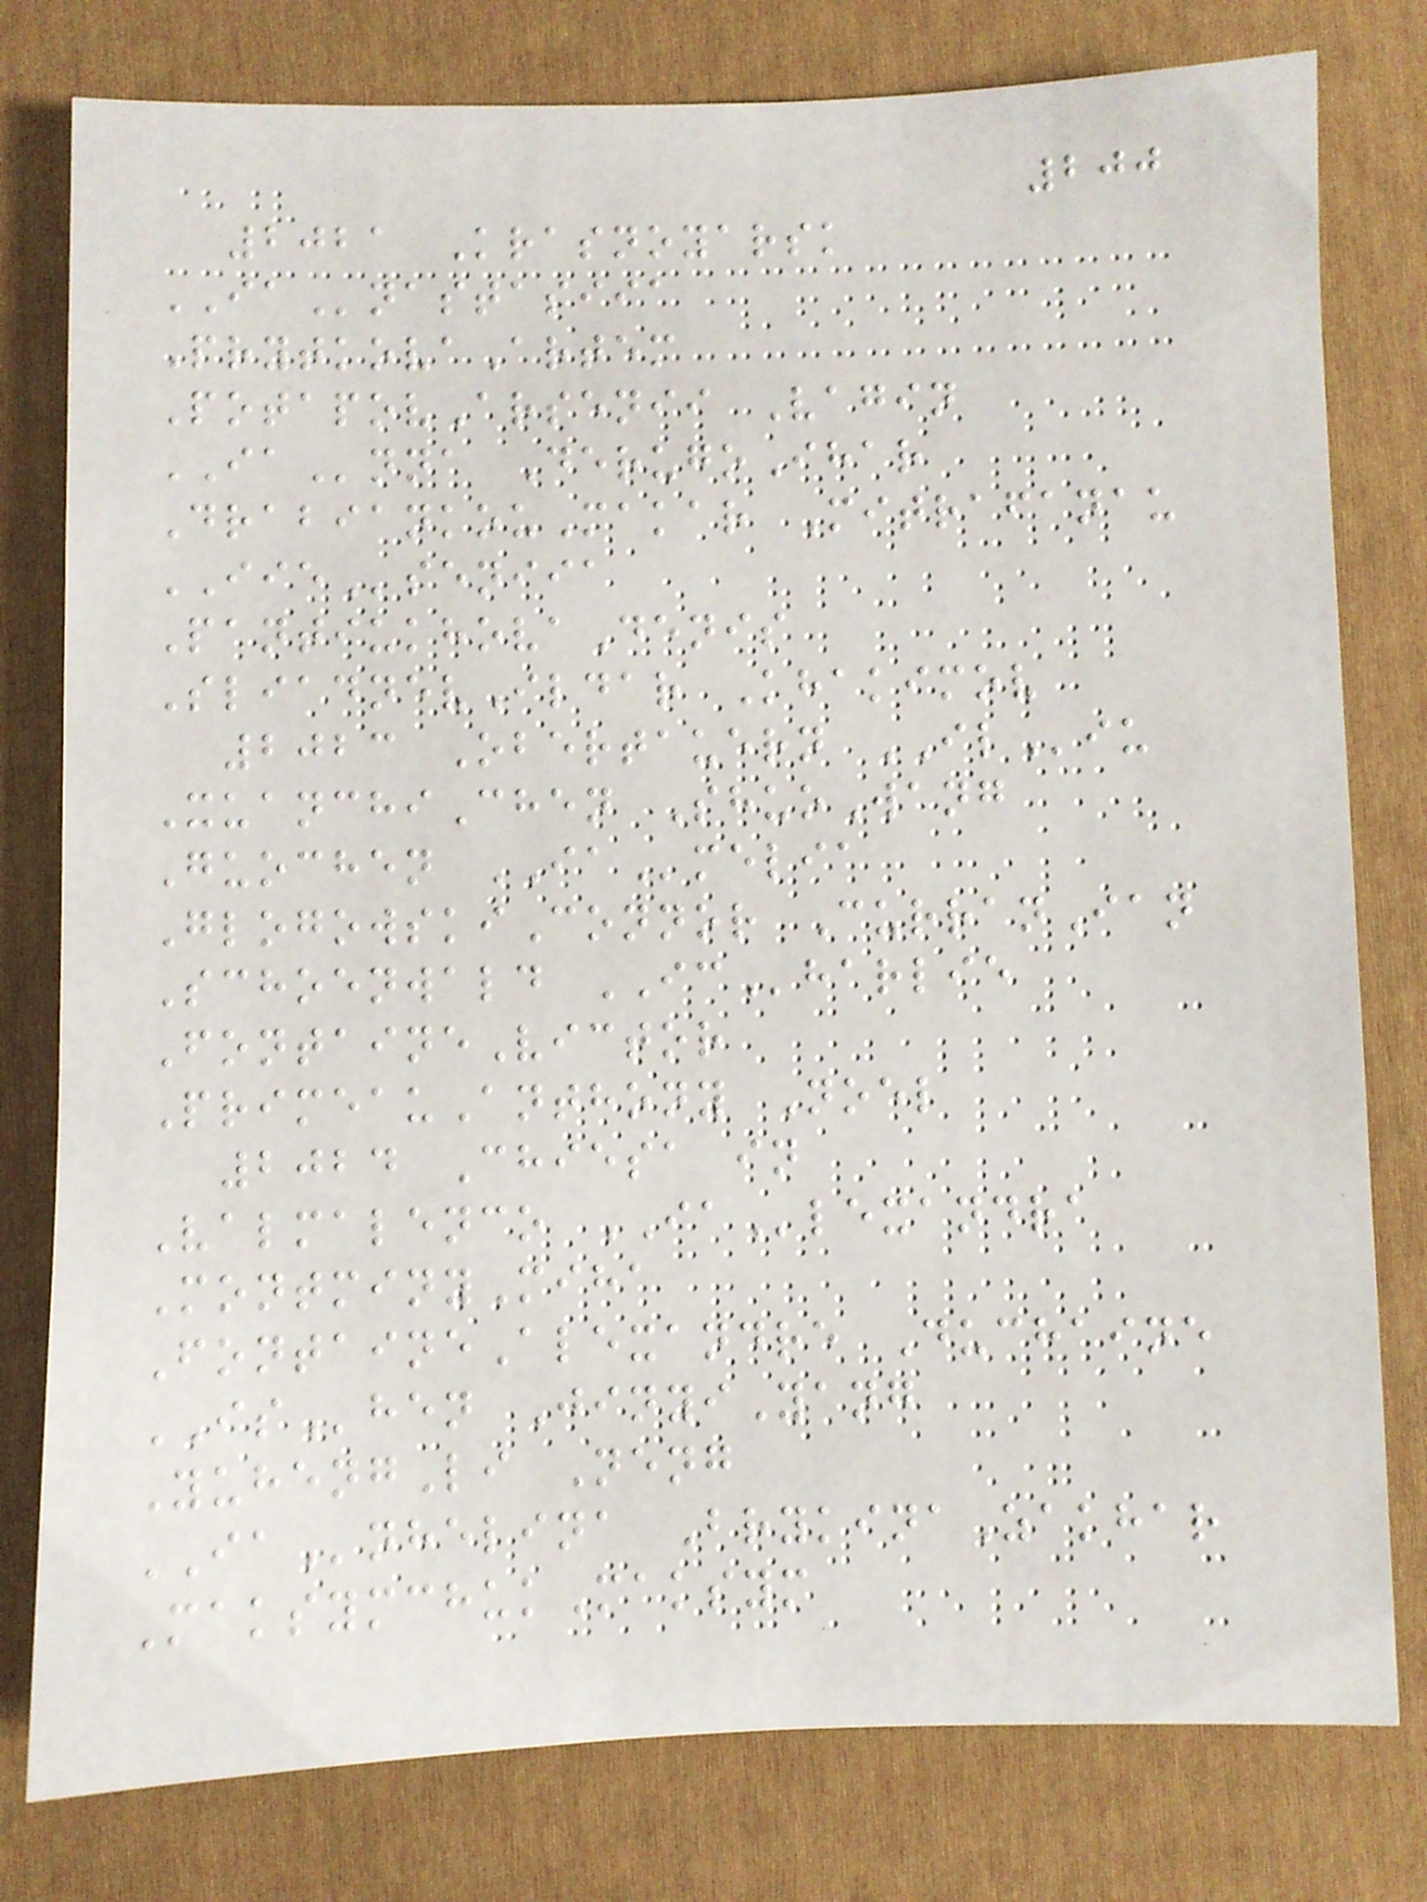200
2021 Krasnoyarsk
IAnastasiia
PrytkovaArtem
PotapovArsenii Vagin
IAnna DerugoIhar
DrabiankouMakar Mitrafanau
IIEseniia
PantiukhovaDenis
SliadnevIldar Khakimov
2023 Obertauern ILiu
XuanchiChen ShuoWang
Guochen IAmelia
GlogowskiConnor CurranIan
Schoenwald ICharlie
FontaineVictor
PrimeauAnthony Noel
2024 Chiesa in
Valmalenco IAlexandra
MontminyMiha
FontaineAlexandre Duchaine
IShen JinyiYang
YuhengLi Neng
IAnhelina BrykinaZakhar
MaksymchukMaksym
